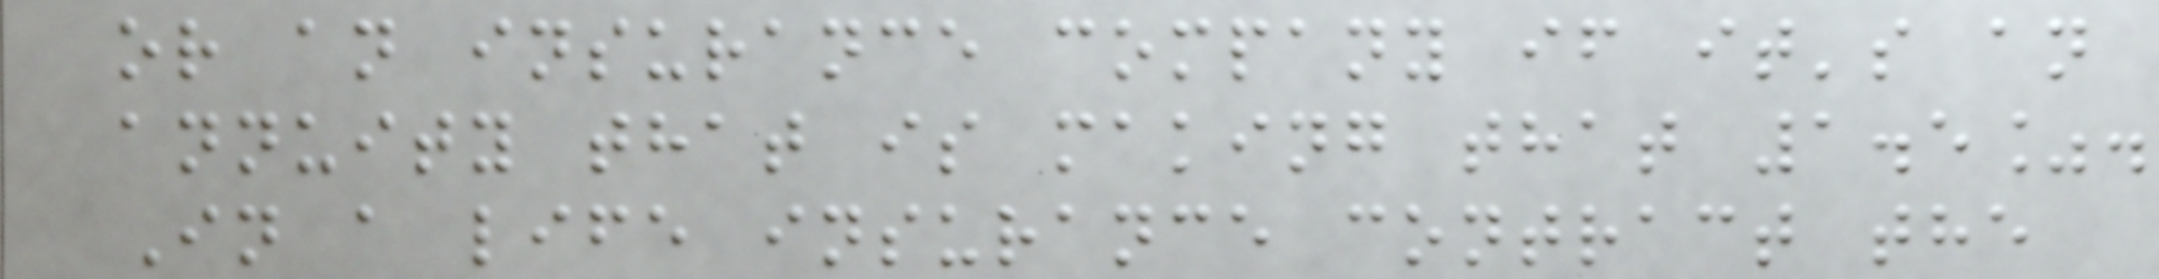or an insurance company if it's an
annuity that is making that 1.5%.
In a life insurance contract the
